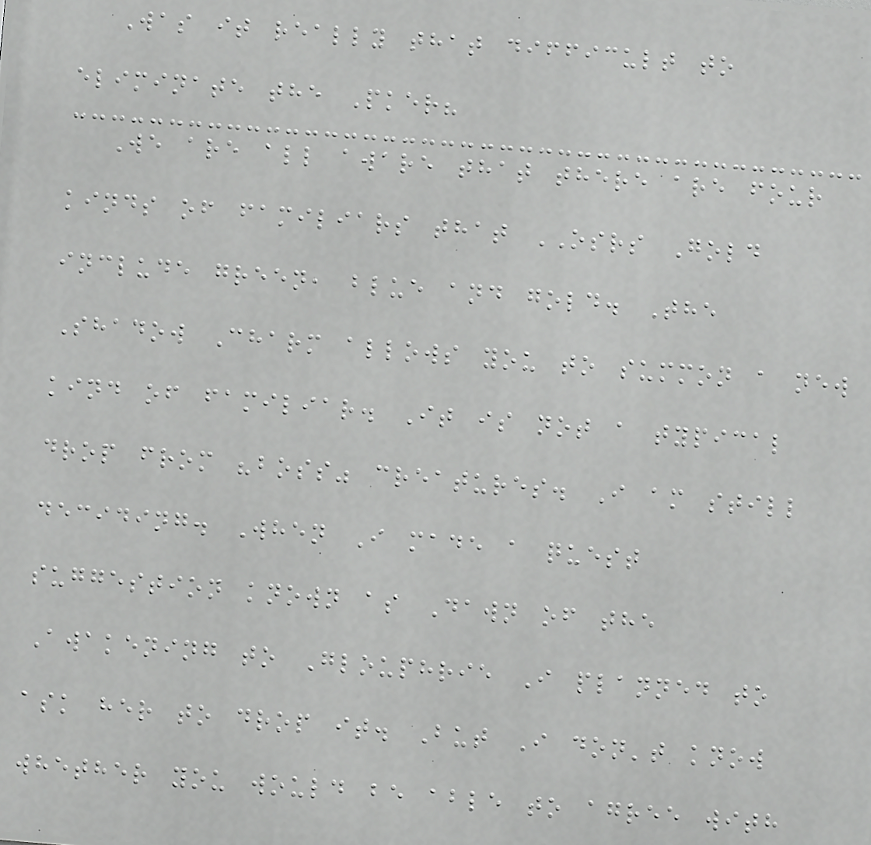Was it really that difficult to
eliminate the Pker?
We are all aware that there are four
kinds of familiars that OSRS Gold
include green, blue and gold. The
Shadow Charm allows you to summon a new
kind of familiar. It is not a typical
drop from "boss" creatures. I am still
deciding. When I made a quest
suggestion known as Dawn of the
Awakening to Glouphrie I planned to
ask her to drop it. But I don't know
whether you would be able to agree with
